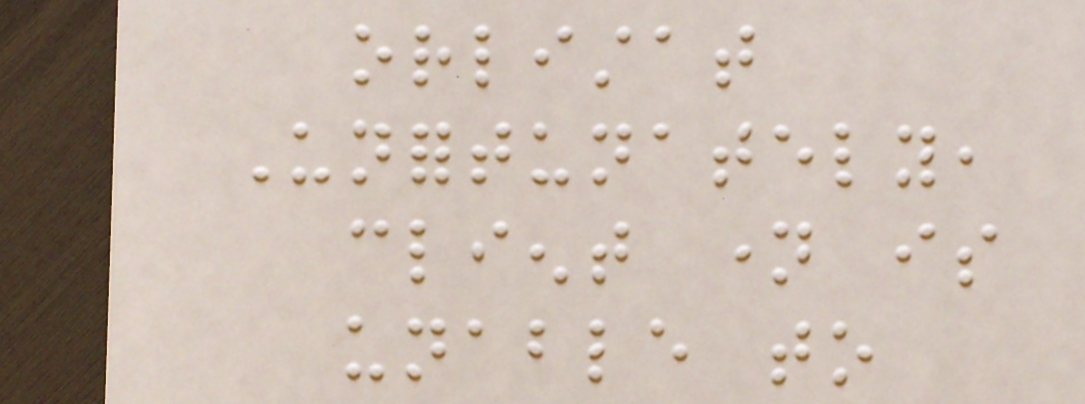orlistat
Unfortunately,
client name is
unable to
